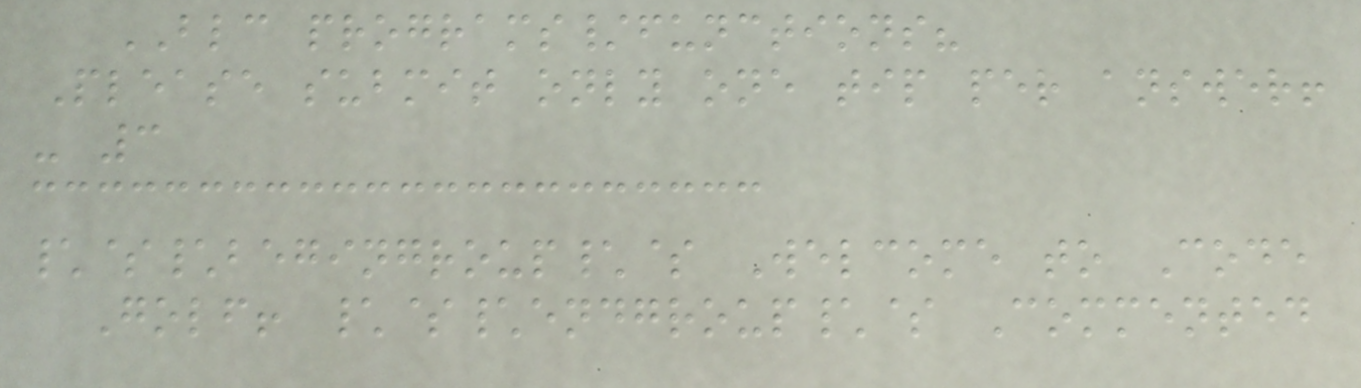BLC programs/functions?
Please submit only one tip per answer!
- 3
\$\begingroup\$ Welcome to Code
Golf! \$\endgroup\$ Commented
